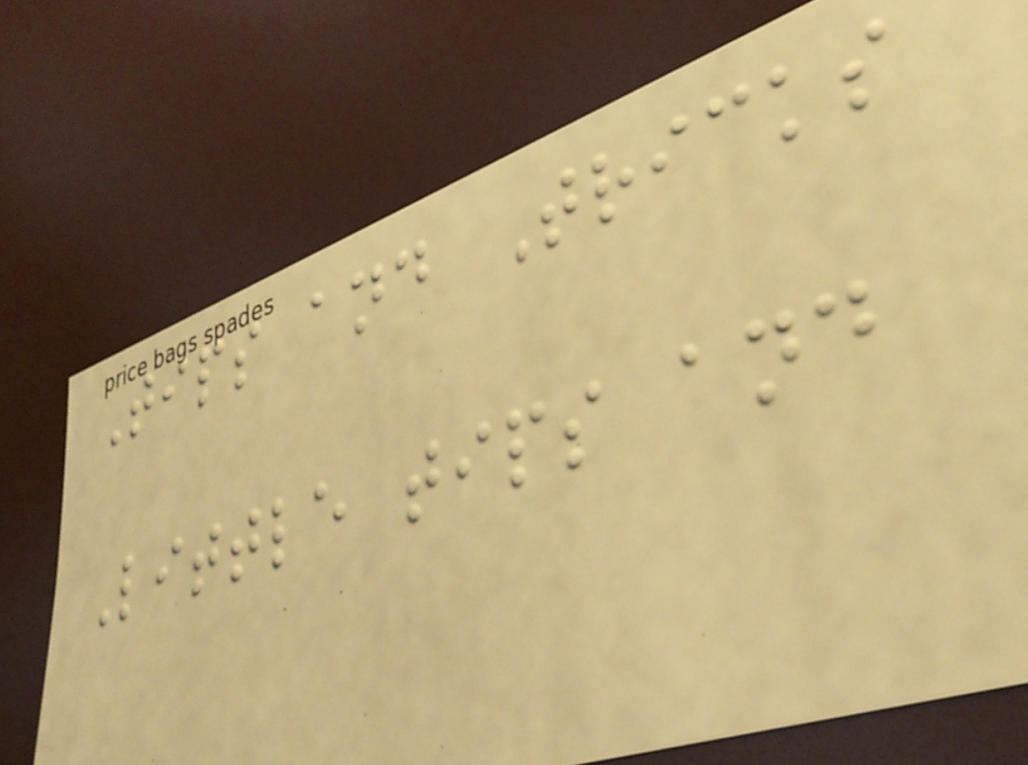Tips and Tricks
Little tips and
